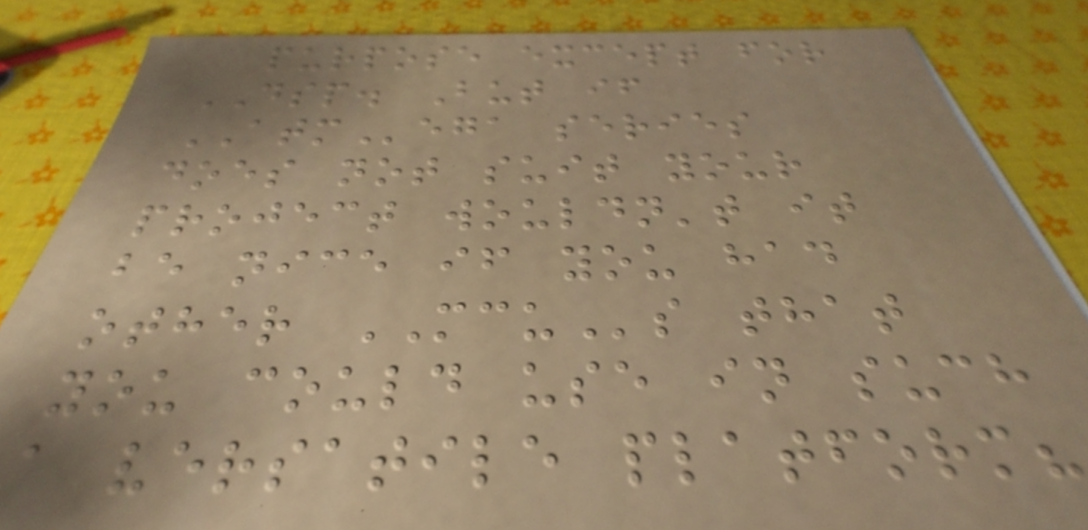purpose except for
DSP. But if
ATMega series
does not suit your
project wouldn't it
be nice if you had
other MCUs that
you could use in such
a versatile platform?
